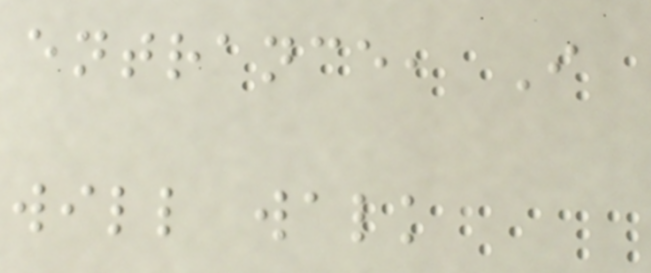entrance, I
will walk
